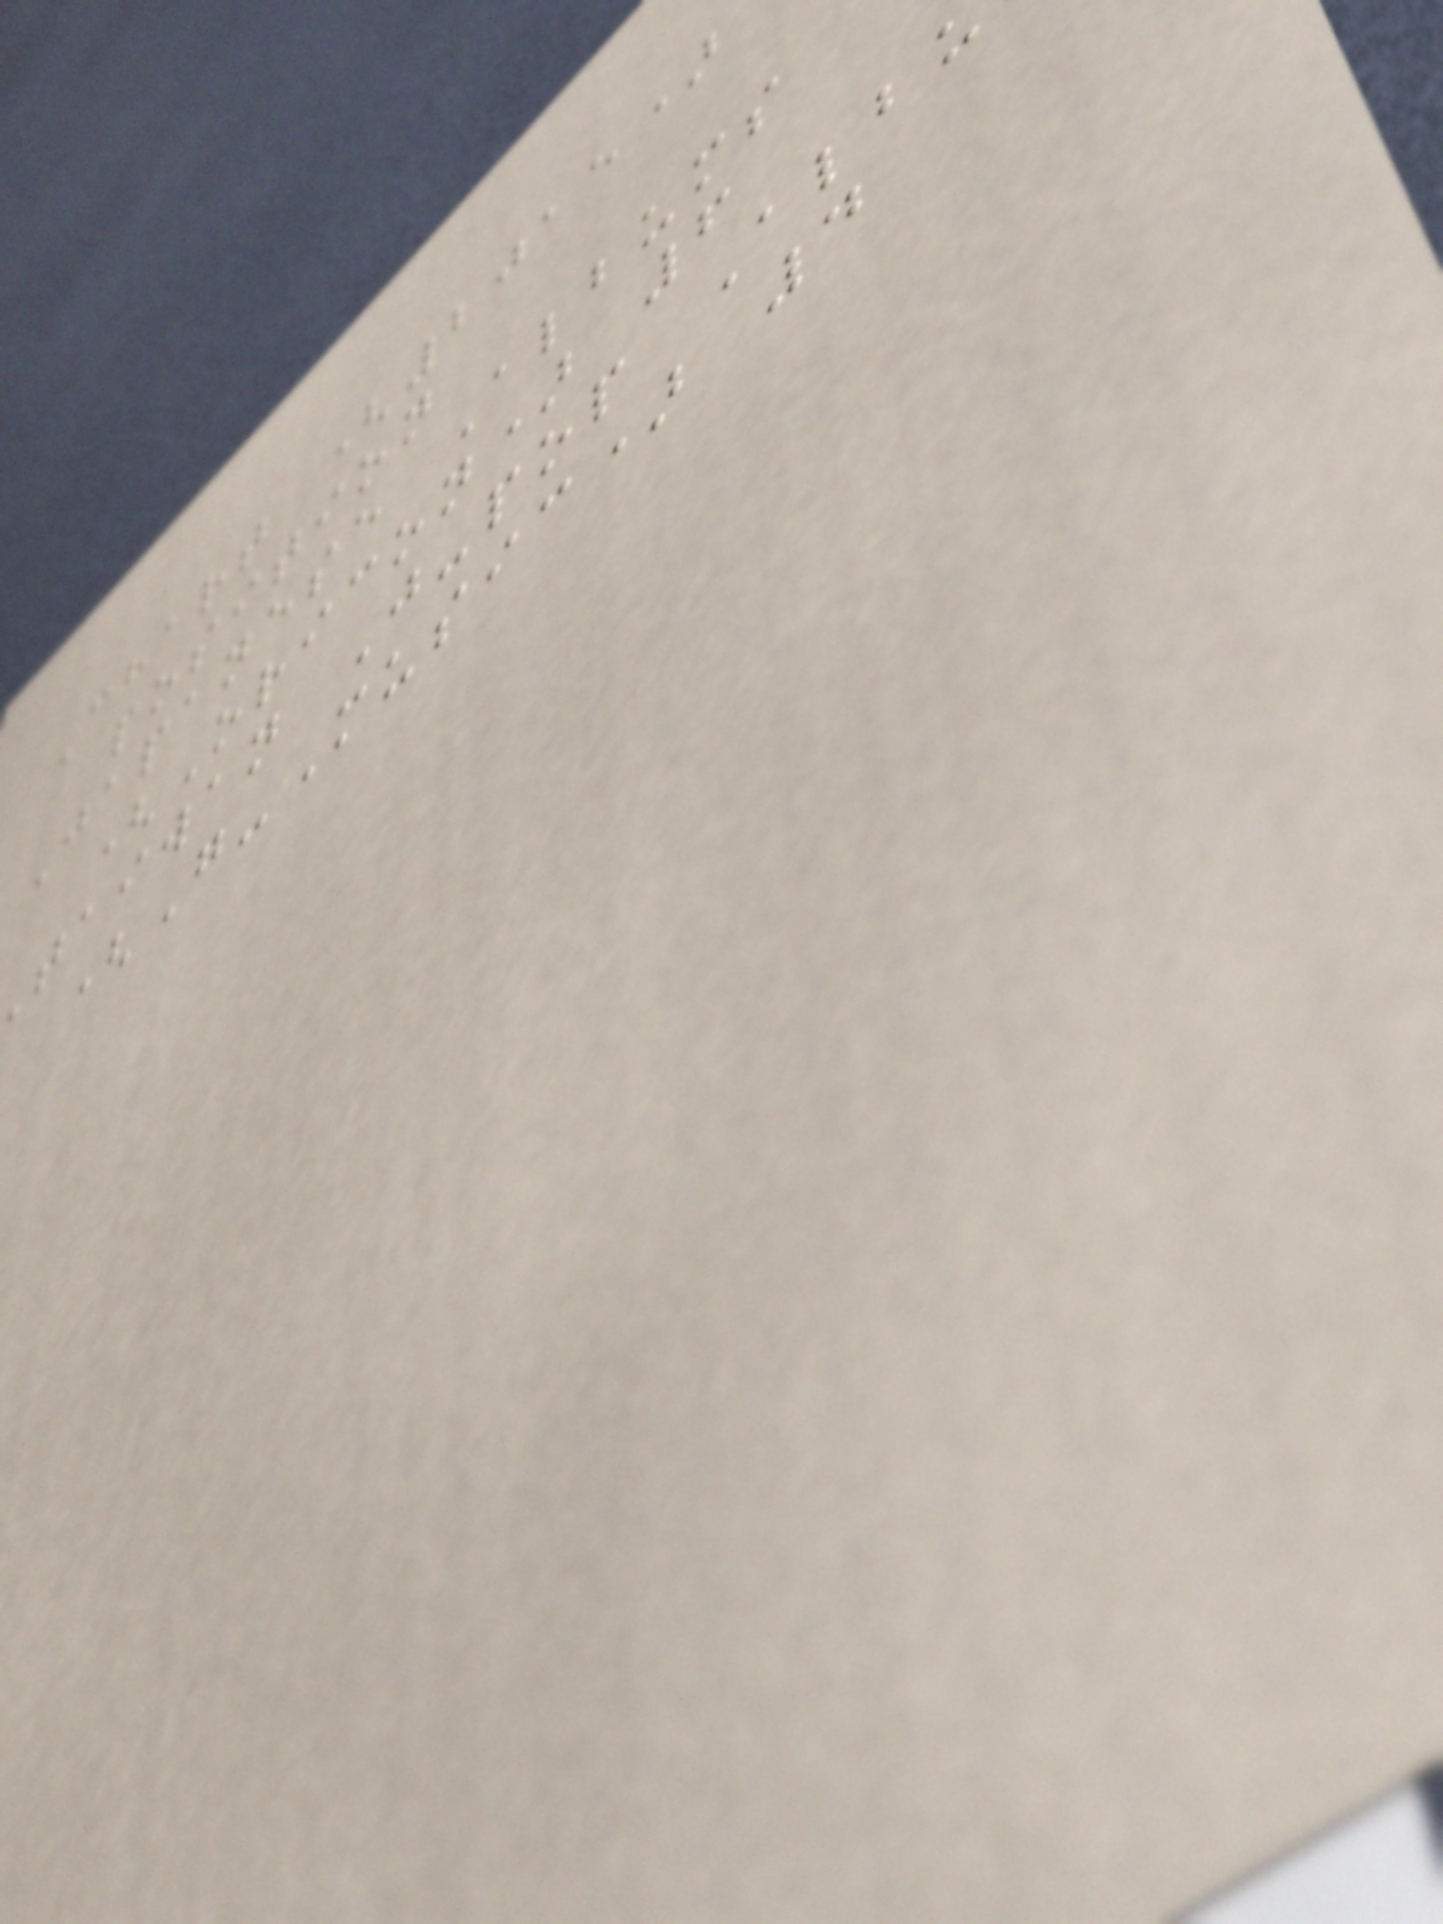Chart (2015)
position
Japanese Albums
(Oricon) 6
taiwan J-pop Alb
(G-Music) 4
